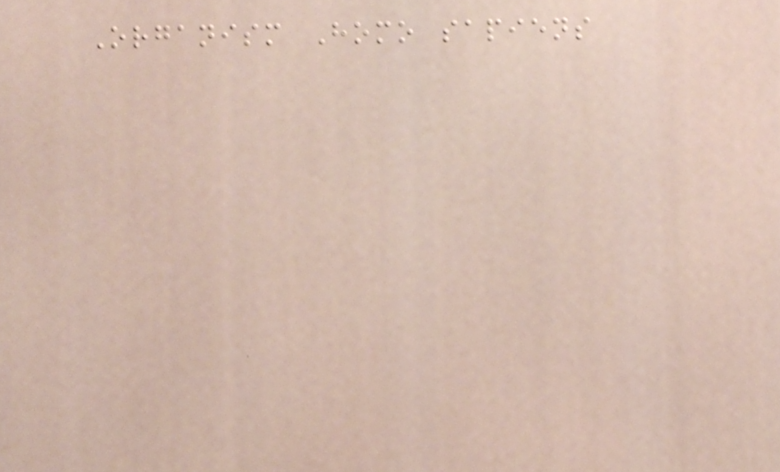Organism Homo sapiens
